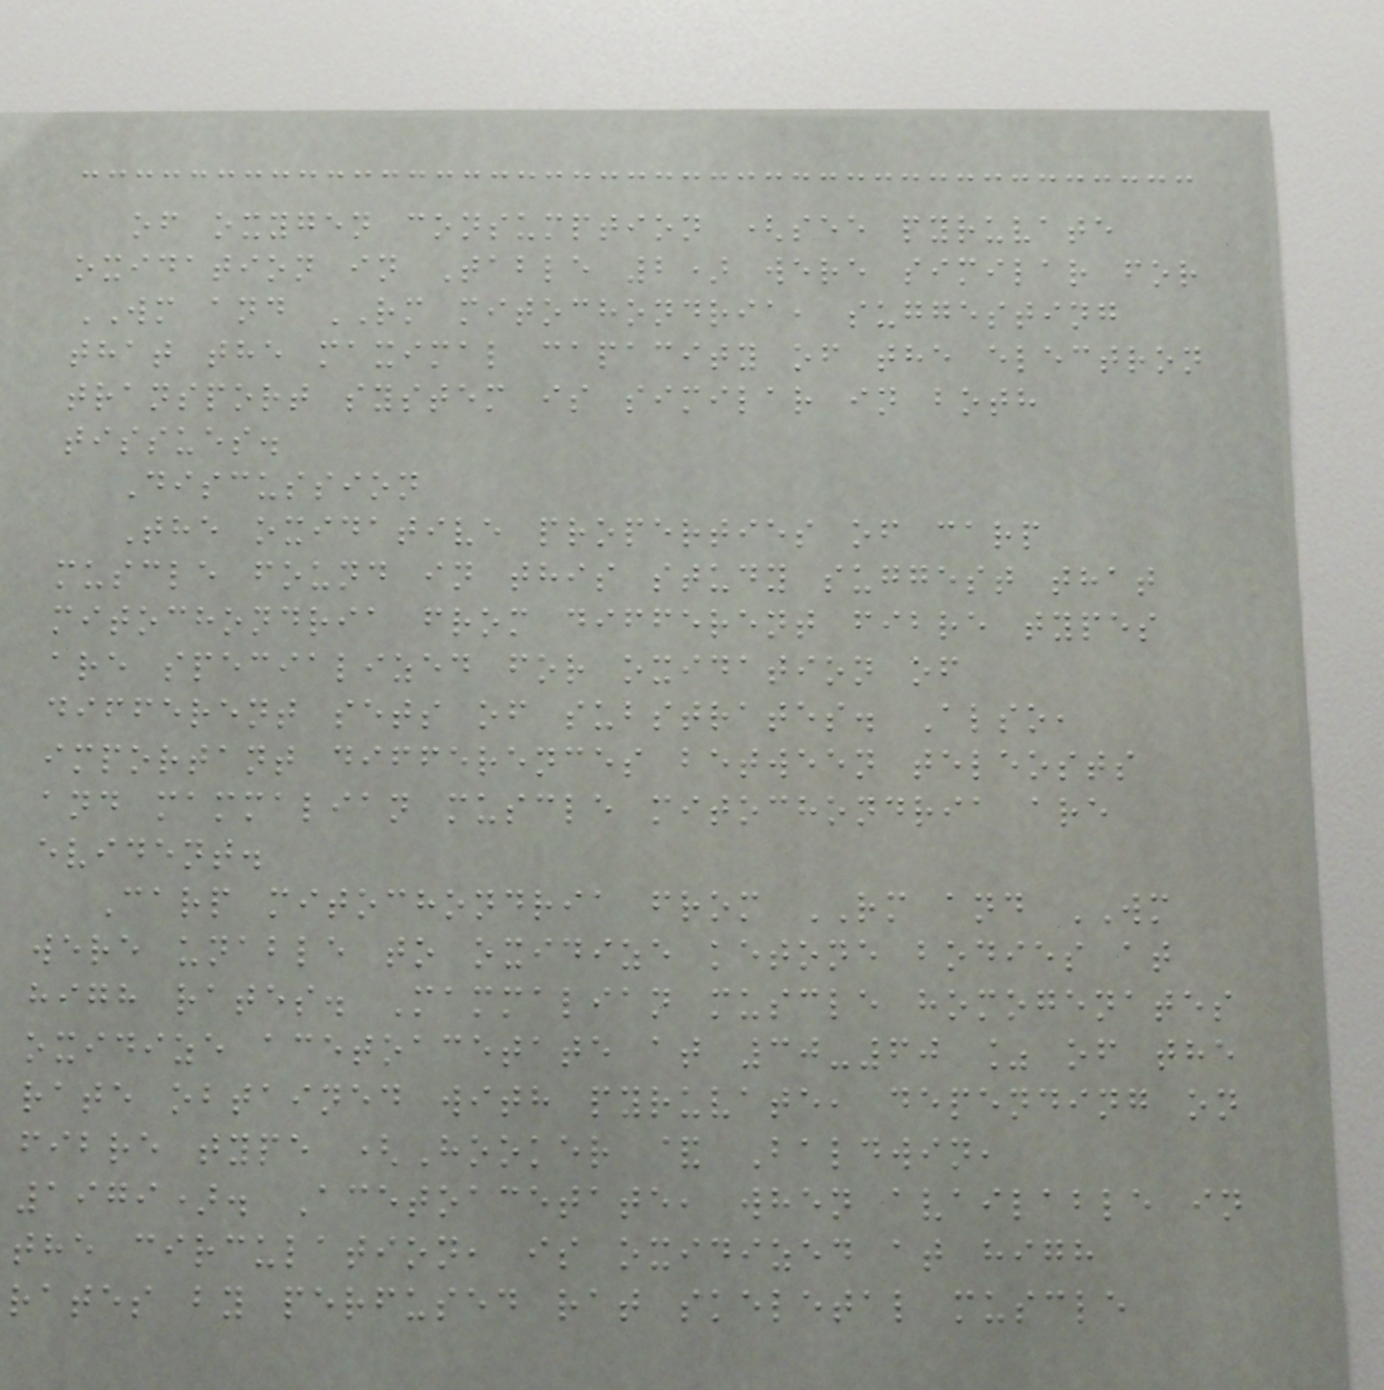of oxygen consumption (see pyruvate
oxidation in Table 2) were similar for
WM and RM mitochondria, suggesting
that the maximal capacity of the electron
transport system is similar in both
tissues.
Discussion
The oxidative properties of carp
muscle found in this study suggest that
mitochondria from different fibre types
are specialized for oxidation of
different sets of substrates. Also,
important differences between teleosts
and mammalian muscle mitochondria are
evident.
Carp mitochondria from RM and WM
were unable to oxidize ketone bodies at
high rates. Mammalian muscle homogenates
oxidize acetoacetate at 30-60 % of the
rate obtained with pyruvate, depending on
fibre type (Hooker & Baldwin,
1979). Acetoacetate, when available in
the circulation, is oxidized at high
rates by perfused rat skeletal muscle
